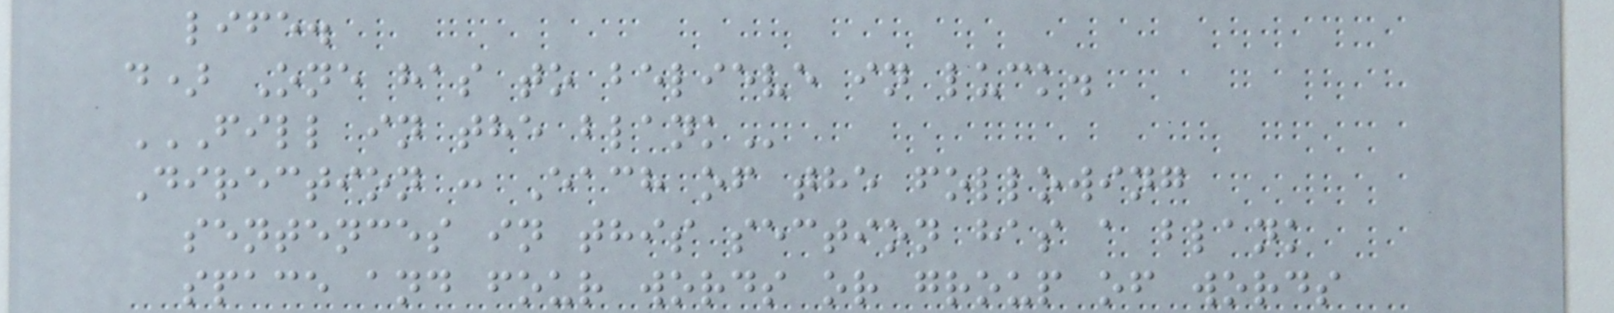life.
d) One has to believe in luck.
FILL IN THE BLANK
Direction : Each of the following
sentences in this section has a blank
space and four words or group of words
